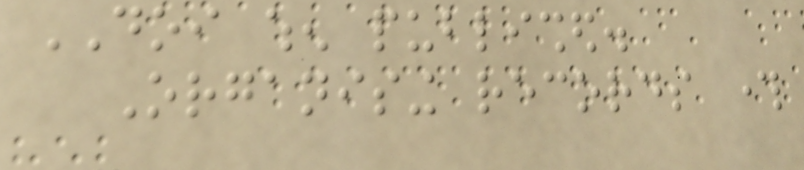DOI when published.
Organising records through
